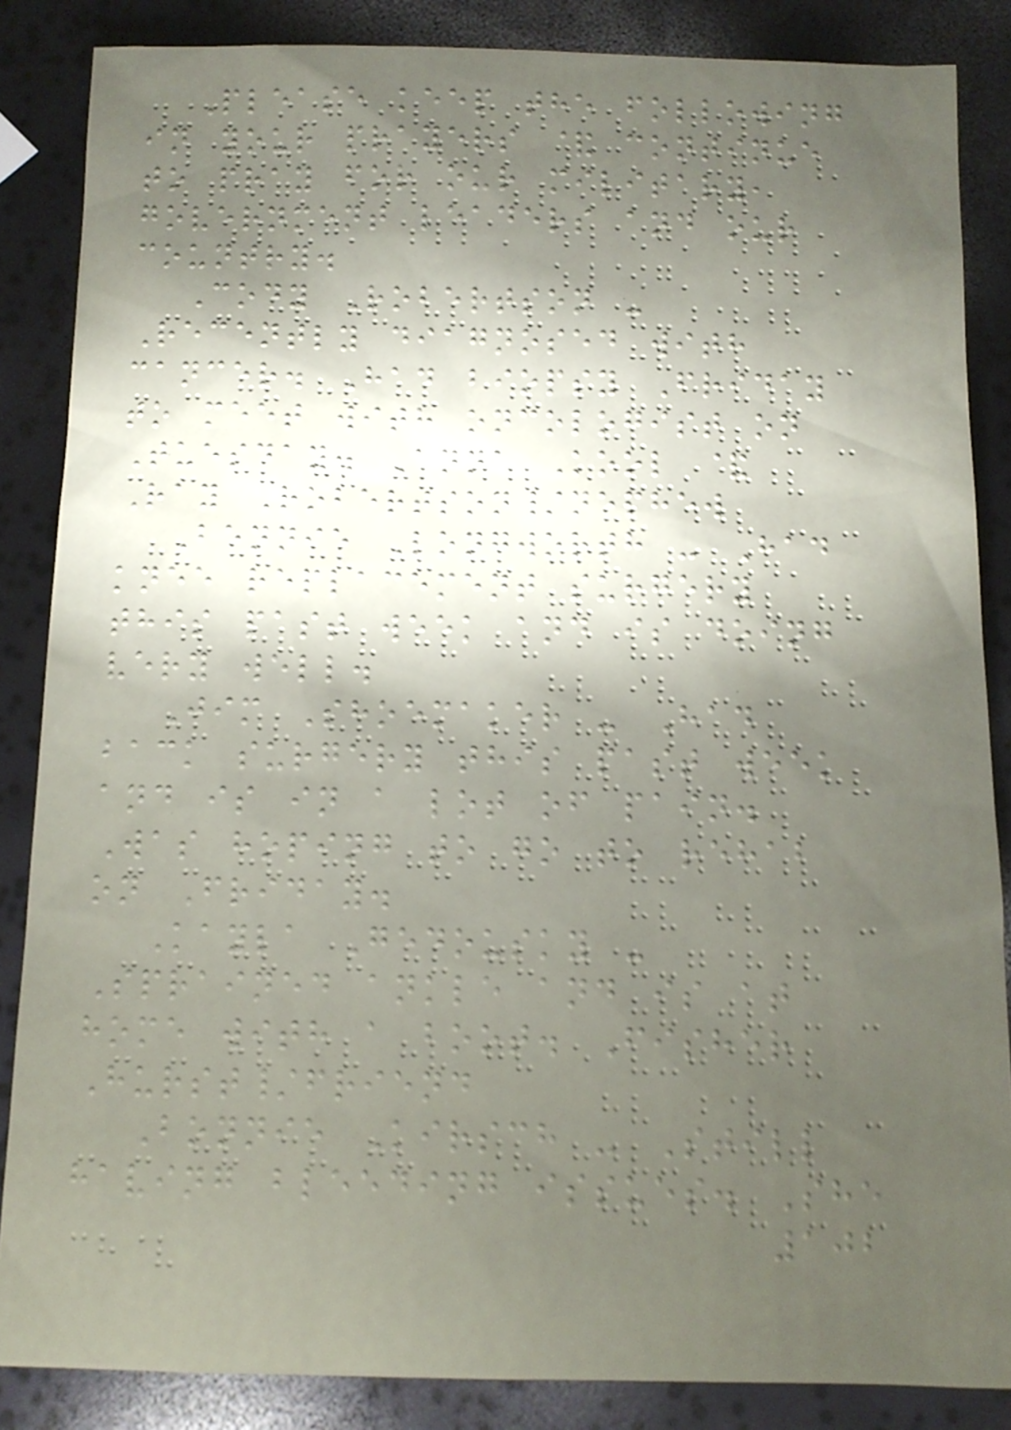Please keep the following
in your prayers & continue
to pray for our military,
government leaders and our
country.
Cody Robertson -
Recently diagnosed with
cancer. Had biopsy Friday
to meet with oncologist on
Tuesday. Anna Kool &
Ray Robertson/nephew
Bennie Longworth - Had
knee replacement surgery
this past week and is doing
very well.
Jim Shoemaker - Had
back surgery this past week
and is in a lot of pain.
Was hoping to go to rehab
on Friday.
Kayla Gedousky -
Sprained ankle and is at
home with a boot. Fisher
Hurst/friend
Bonnie Kirsch - Still
having bleeding issues. She
102
